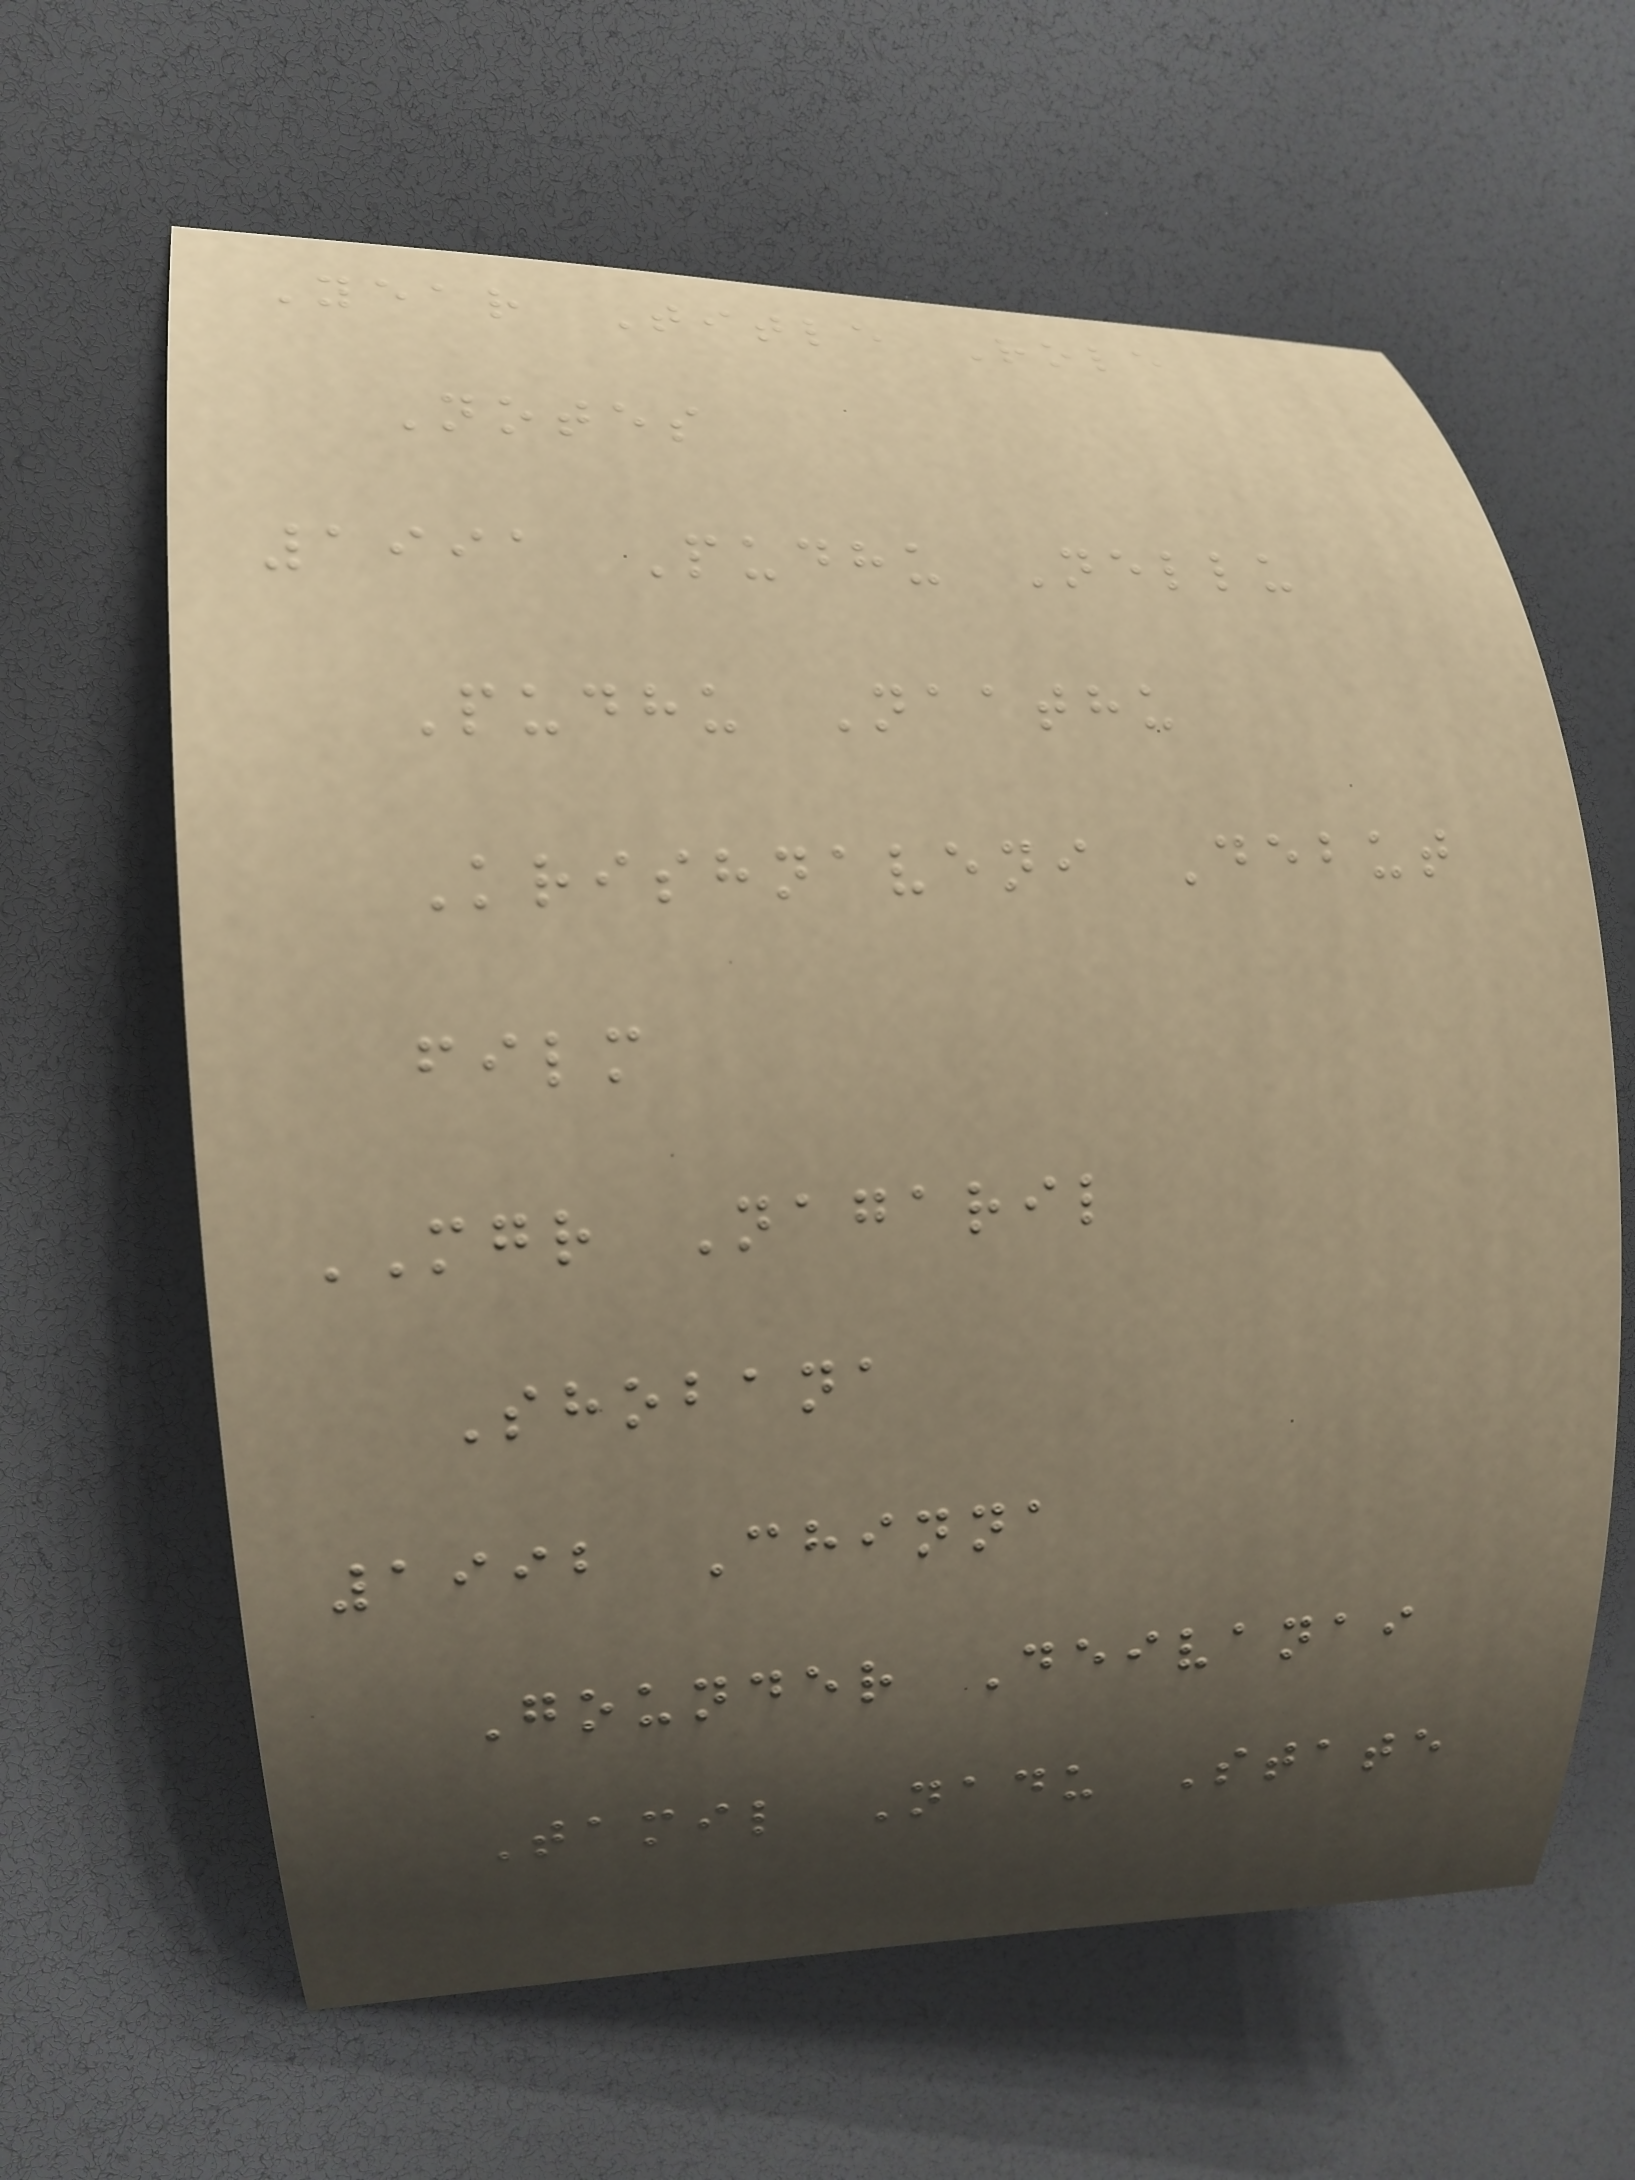Year Title Role
Notes
1991 Pudhu Nellu
Pudhu Naathu
Krishnaveni Debut
film
MGR Nagaril
Shobana
1992 Chinna
Gounder Deivanai
Tamil Nadu State
